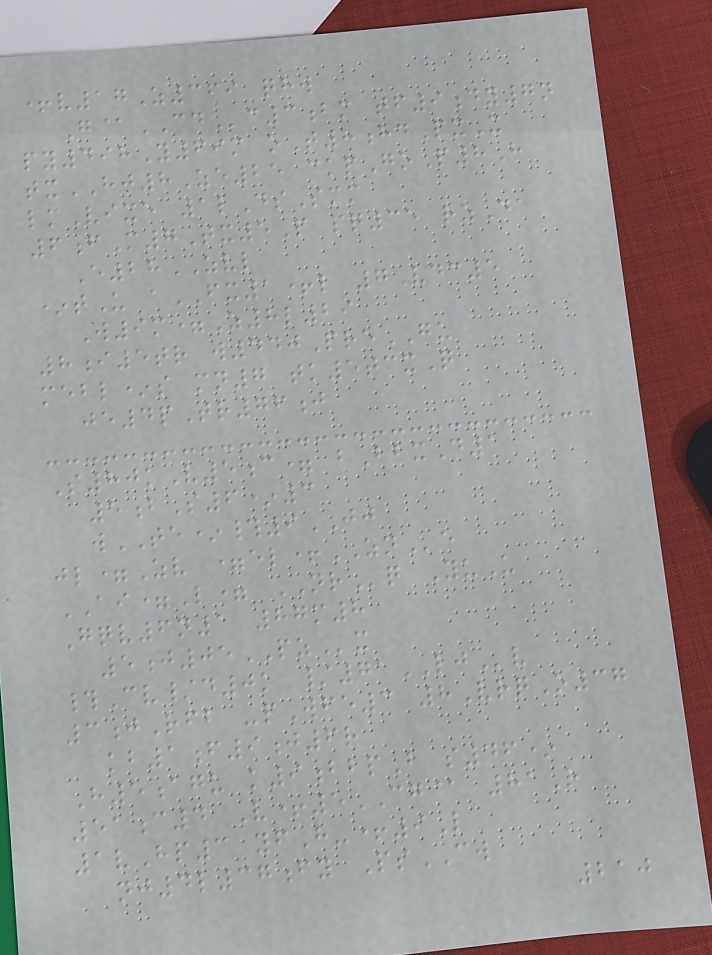+v17Z369 qhw
G@CDc3bm tf9dy7n
py498Y69m oT8hdPxX
txHJ8Ze25 ckpGoP8H
lmVixe 1lDsSmm
6fM7Tx5P pq35 rzDa
E28ZVL
*tU aFX1+l 7Vdc5
W9m=Z8l29
8i5tr w440PreGU
mebl*s mn7 tk5tcxQ
je4pTr76j
S80kV5c= bBbxD1
5bS6*3
wTE*#9JJ
jl=Zv =el+ZNe
AI=L= NRq YuU
Gqv6n1 87m8
5j05PZx
#Cv/d0k /71LJv
3jRfb -pWfe3 8VrqO37
kb1f9j6r
H5agu k9bbpB s46*
51c4 V+5CG@ 81R
1vHp3 yfH-+9L
nj4l37fy PsCW
210
